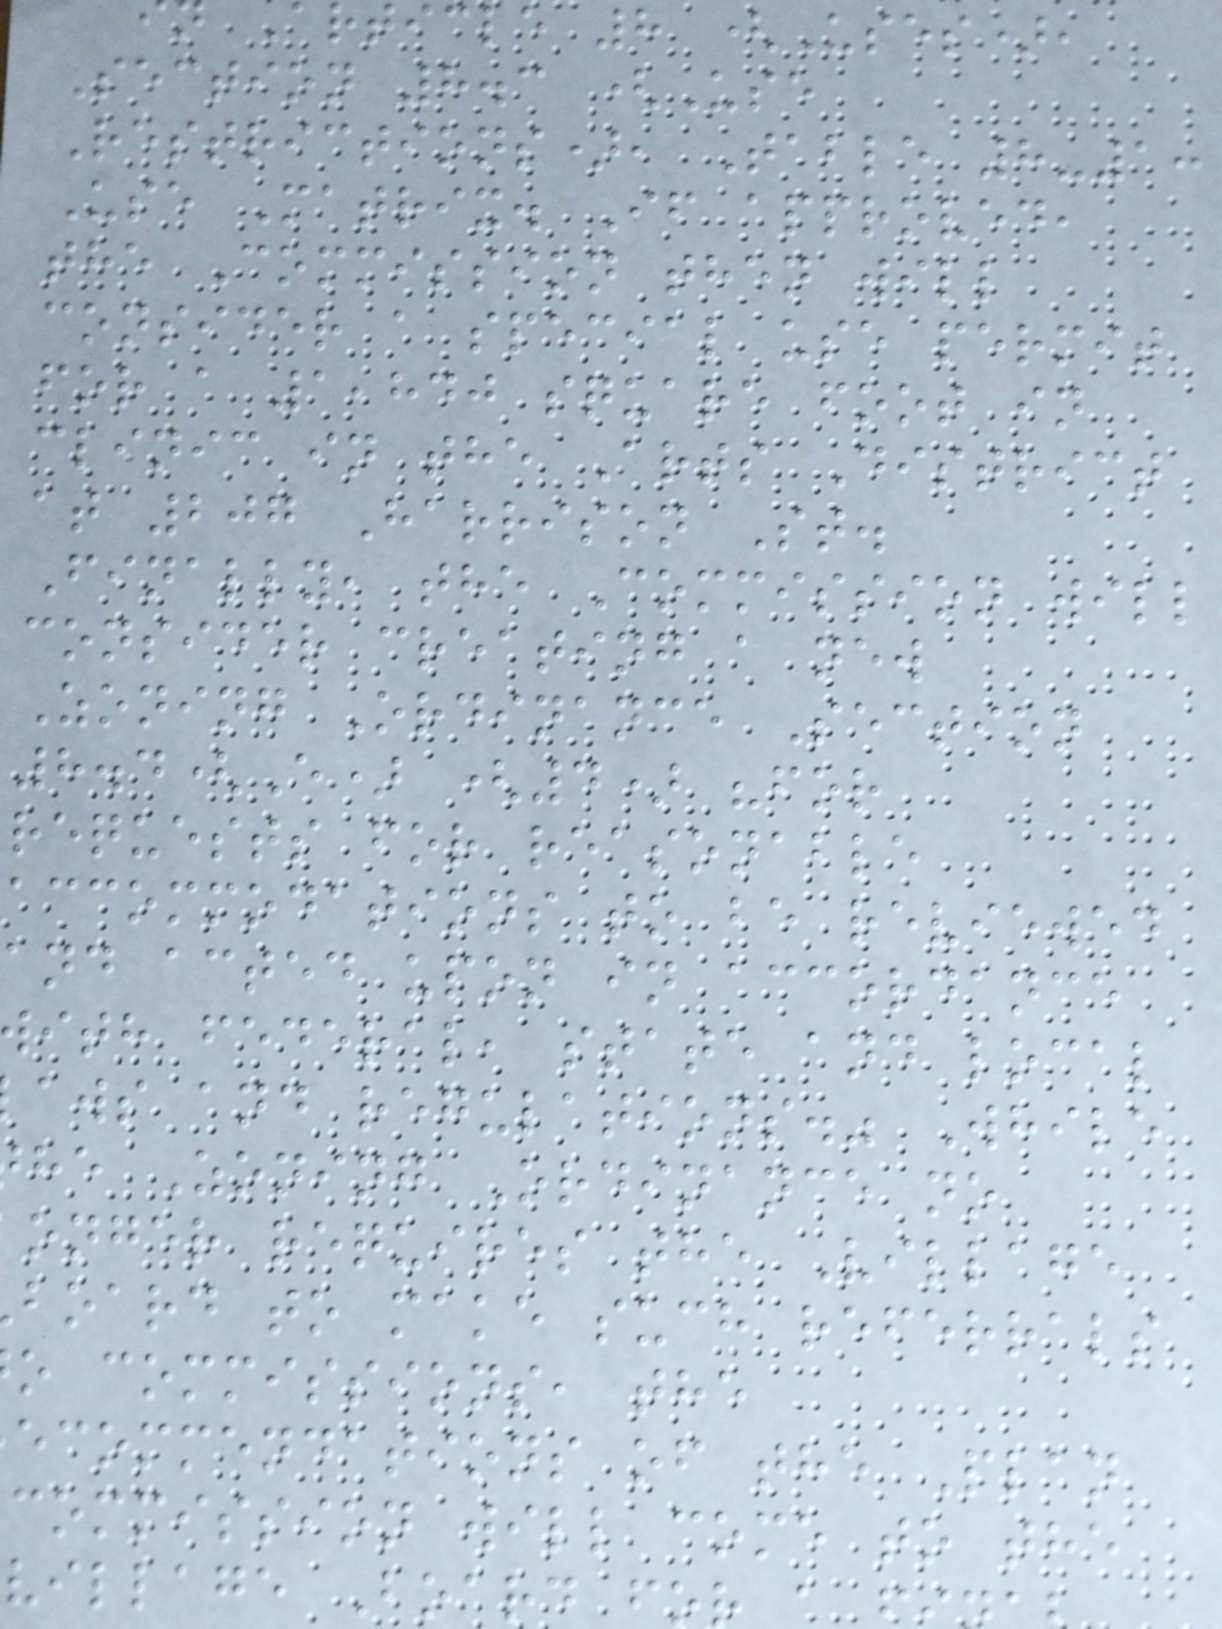article 8 (Uses),
Section 8.3 (Use
Restrictions), Table 8-1:
Use Matrix. If approved,
the Commission then will
consider a special use permit
for a 1,840 square foot in
clinic in the Arts District
at 207 Harrison St.
Finally, the Commission will
consider creating a new
Zoning Ordinance Section
8.4(E) (4) "for
requests for reasonable
accommodations to be reviewed
and acted upon in accordance
ith federal, state and local
aws and regulations." While
he Zoning Ordinance no
onger requires the Village
board to make such referrals
o commissions, the
ecommendations of the Plan
commission will come to the
village Board f
